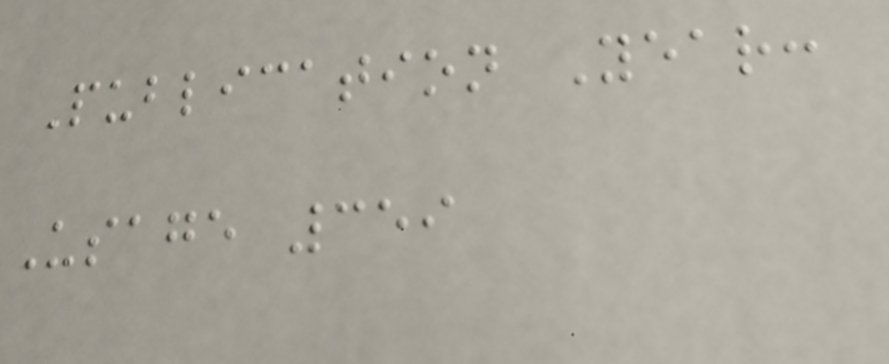Publication Year:
Usage 359
